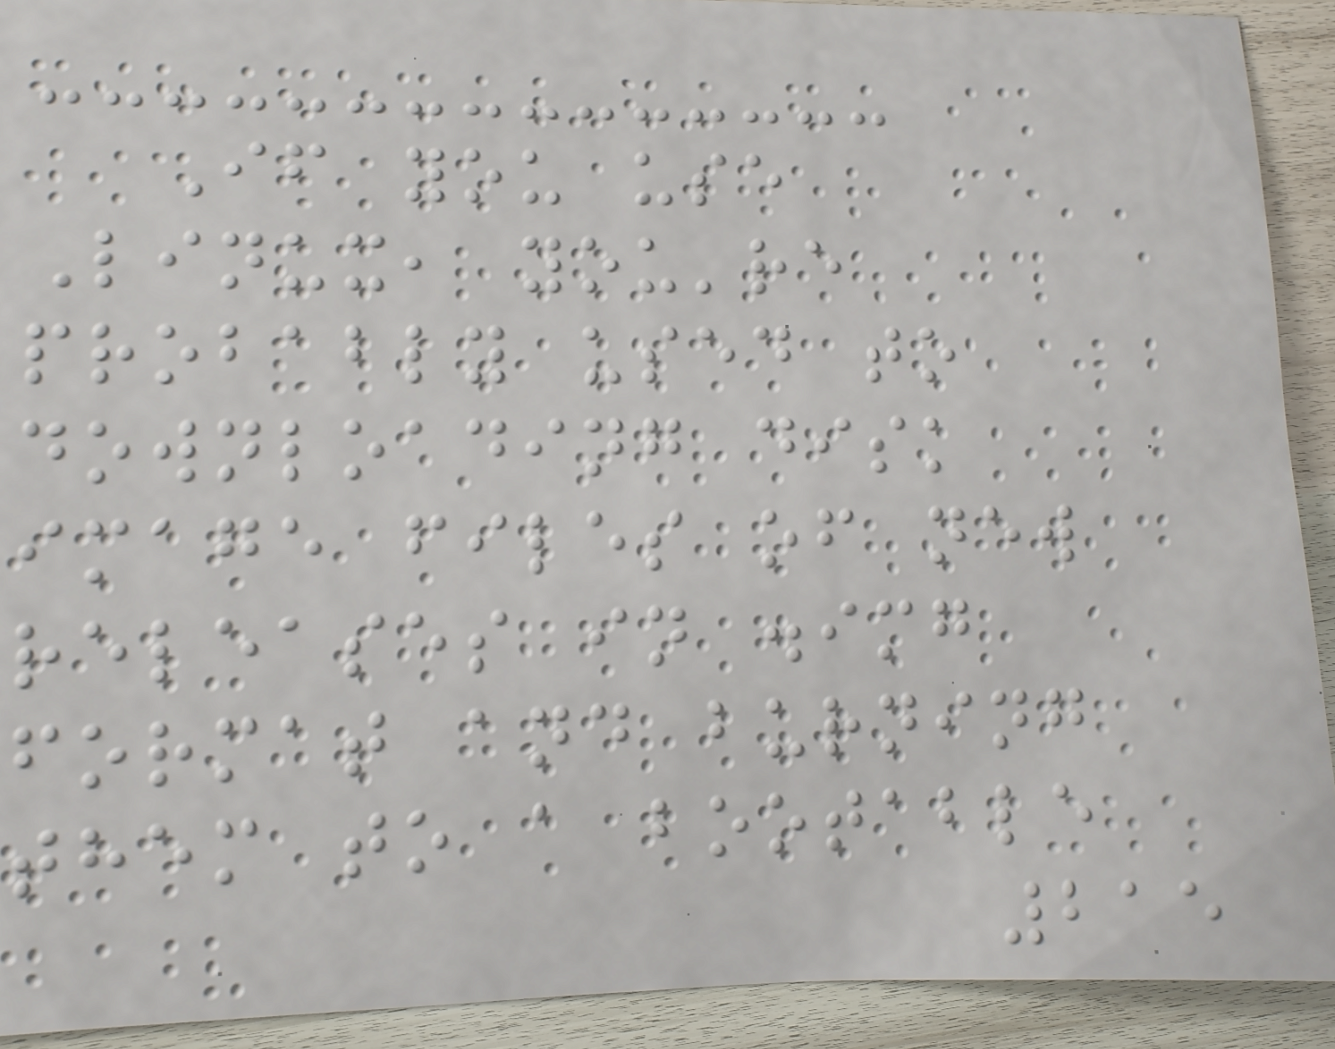If you use
Linux, you're
probably used to
downloading disk
image files of new
releases in .img
format and burning
them to a bootable
215
